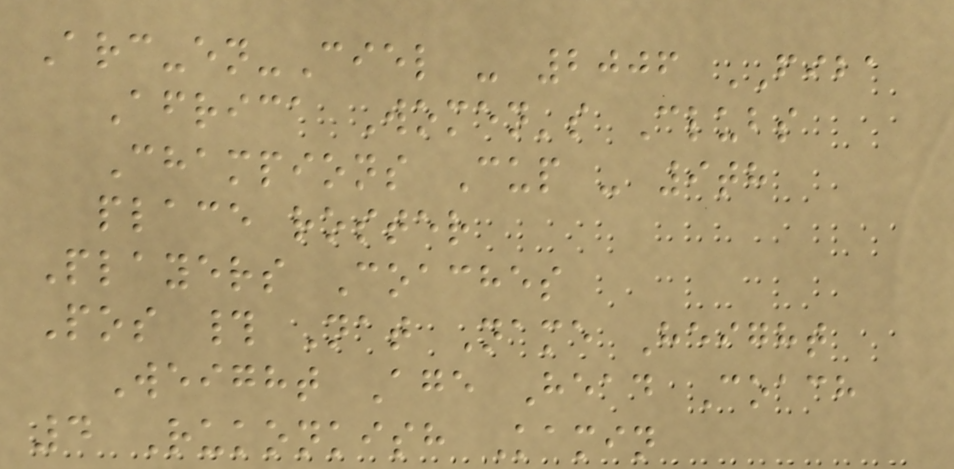Arc-en-Ciel - 2006 FIBA
Africa Women's Clubs
Champions Cup - 9th
place roster
Players Coaches
Pos # Nat Name Height
Weight Age Head Coach
4 Rukonkish Kamin
